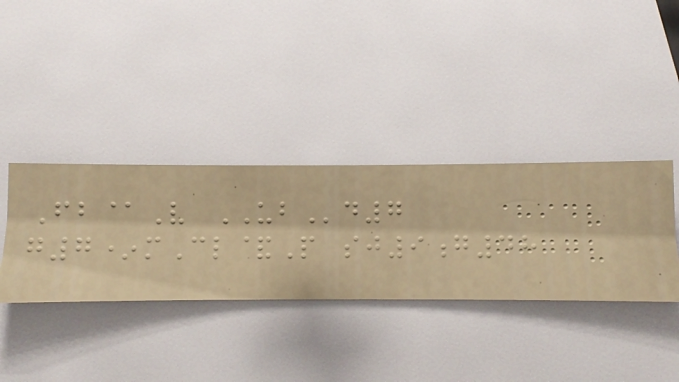Fb@V UBd7
g7*mCl&P sj9g48
